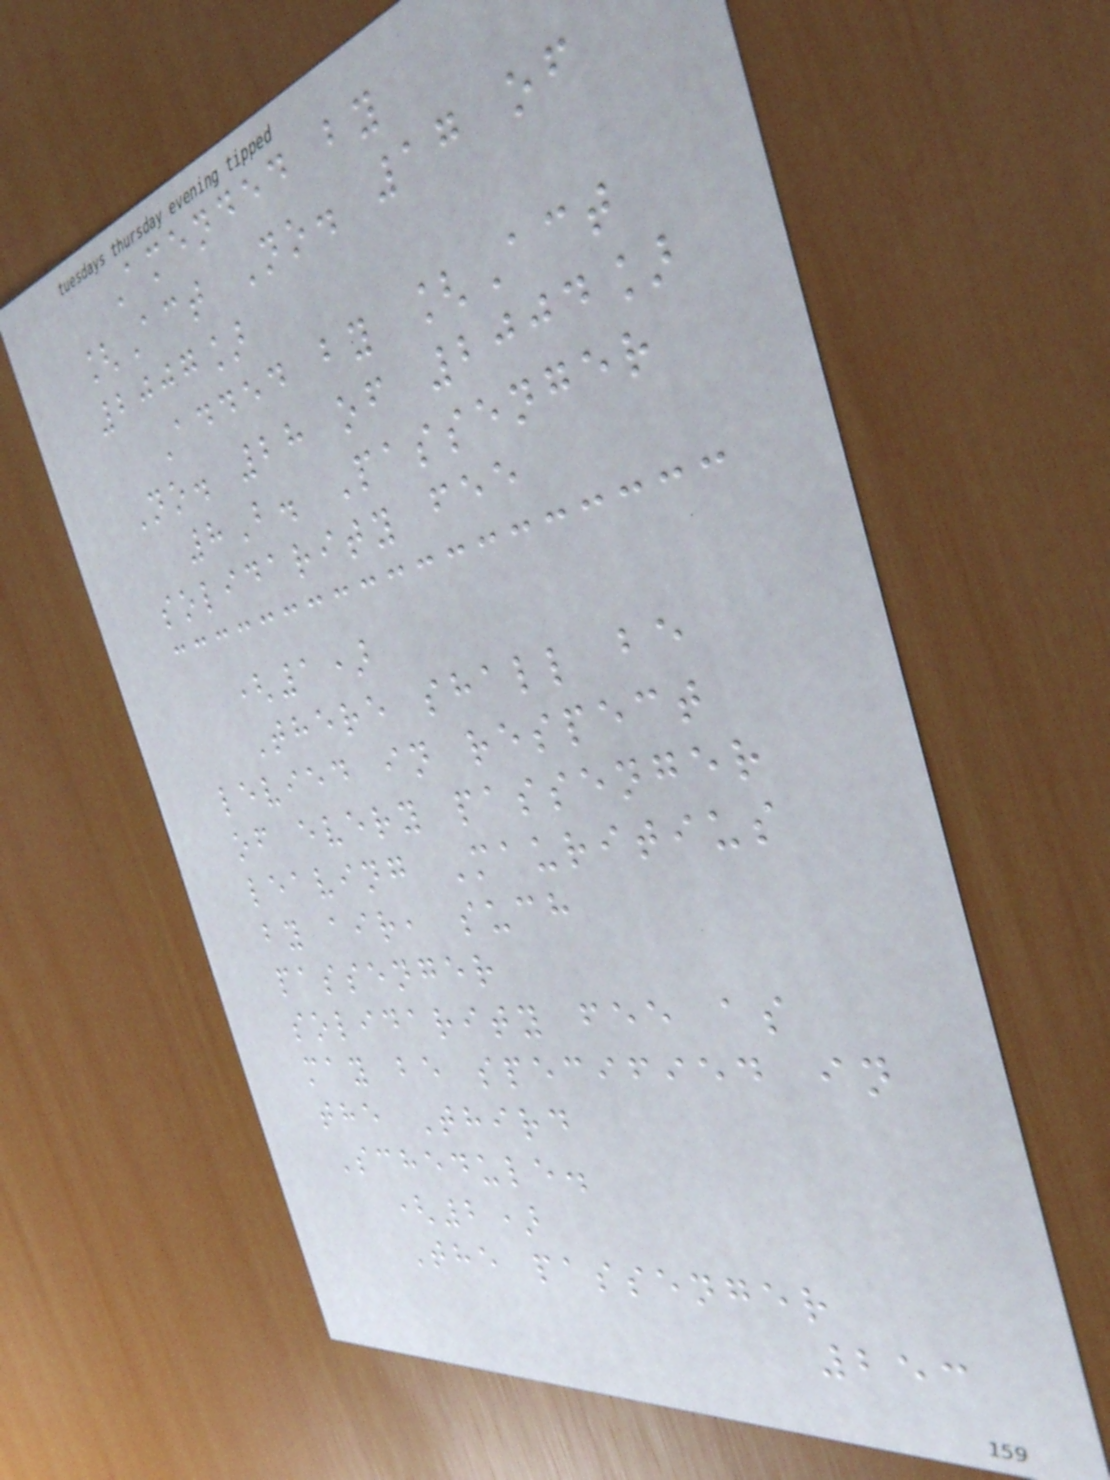Amended by
[Act No. 17 of
2007]
Added by [Act
No. 28 of 2004]
8B. Passenger
solidarity fee
(1)
There shall be
levied in respect
of every passenger
leaving Mauritius
by air, such
passenger
solidarity fee as
may be specified in
the Third
Schedule.
(2)
The passenger
253
